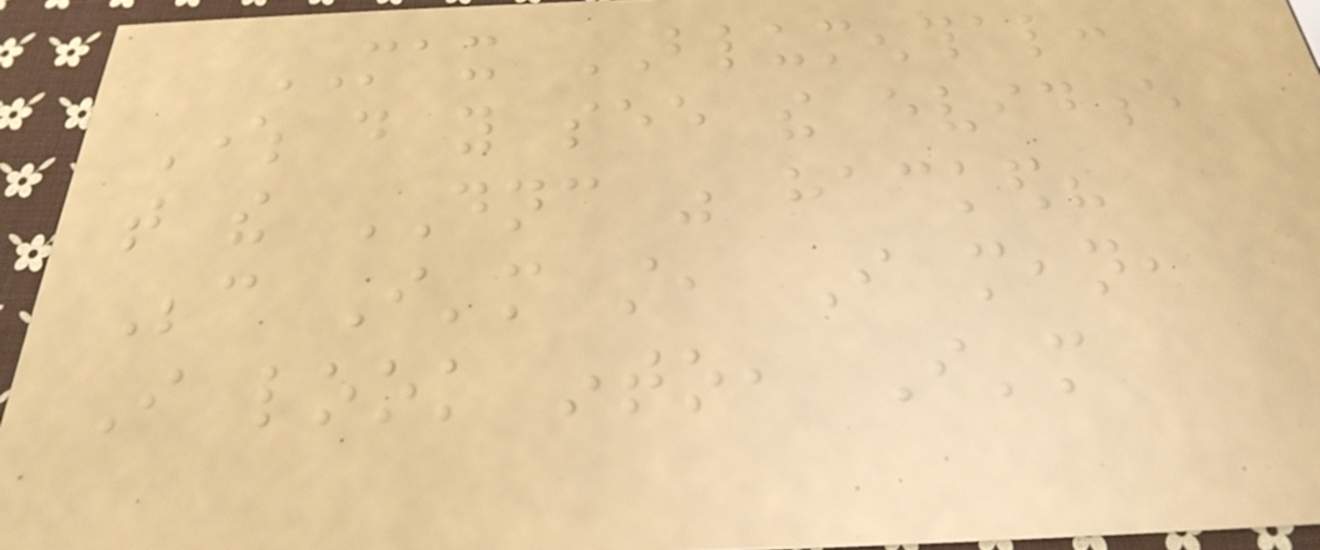MAX BLUMENTHAL:
Where do you see the evidence
that the DNC was hacked?
Because I'm still, I mean,
I look into, I'm
